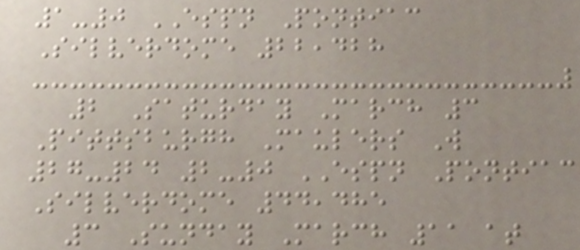1-0 ESPN Pontiac
Silverdome 22,428
2 Saturday March 3
Pittsburgh Maulers W
27-24 2-0 ESPN Pontiac
Silverdome 44,485
3 Sunday March 11 at
